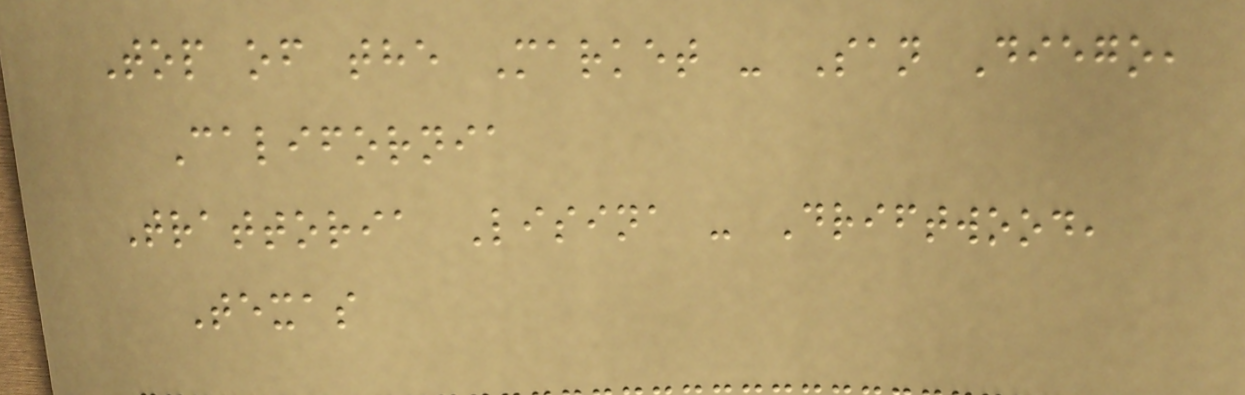Top of the Market - San Diego,
California
Trattoria Lisina - Driftwood,
Texas
